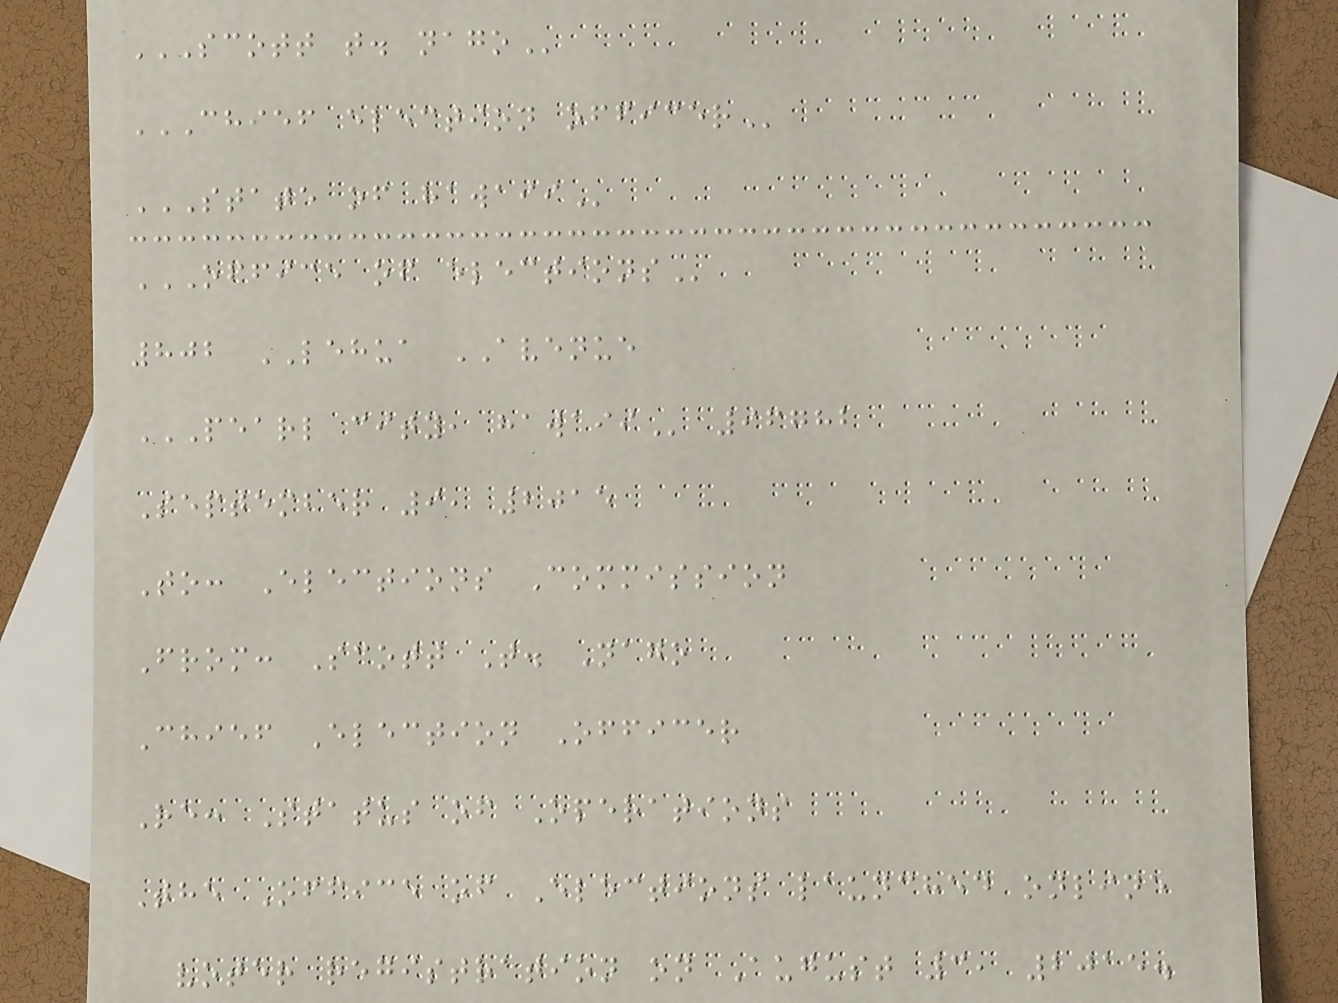SCOTT T. NAGO
CHIEF ELECTION OFFICER
STATE OF HAWAII
OFFICE OF ELECTIONS
802 LEHUA AVENUE
PEARL CITY, HAWAII 96782
September 9, 2015
To: Elections Commission
From: Scott T. Nago
Chief Election Officer
Re: Status of Operations
The Office of Elections launched online
voter registration on August 3, 2015.
